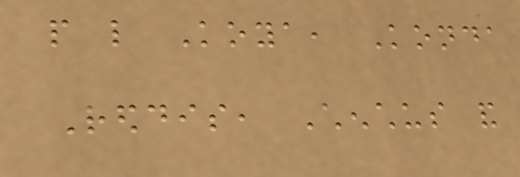people like Koya, Konda
Reddis, Chenchus and
